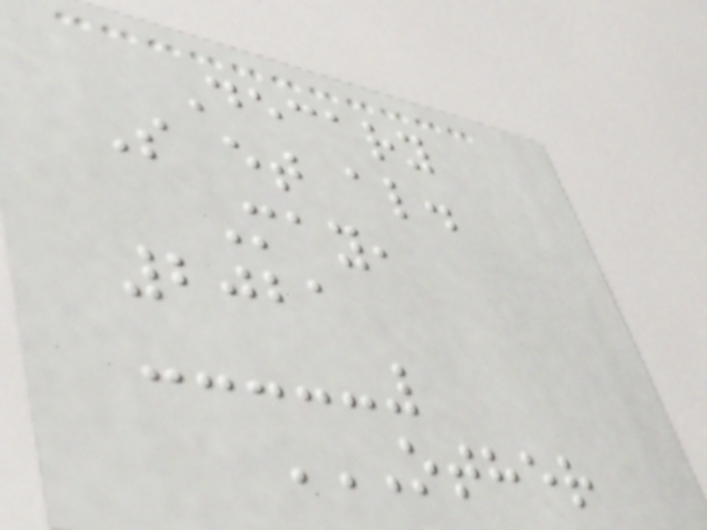Decary
S et al.
May,
2021
OTHER
